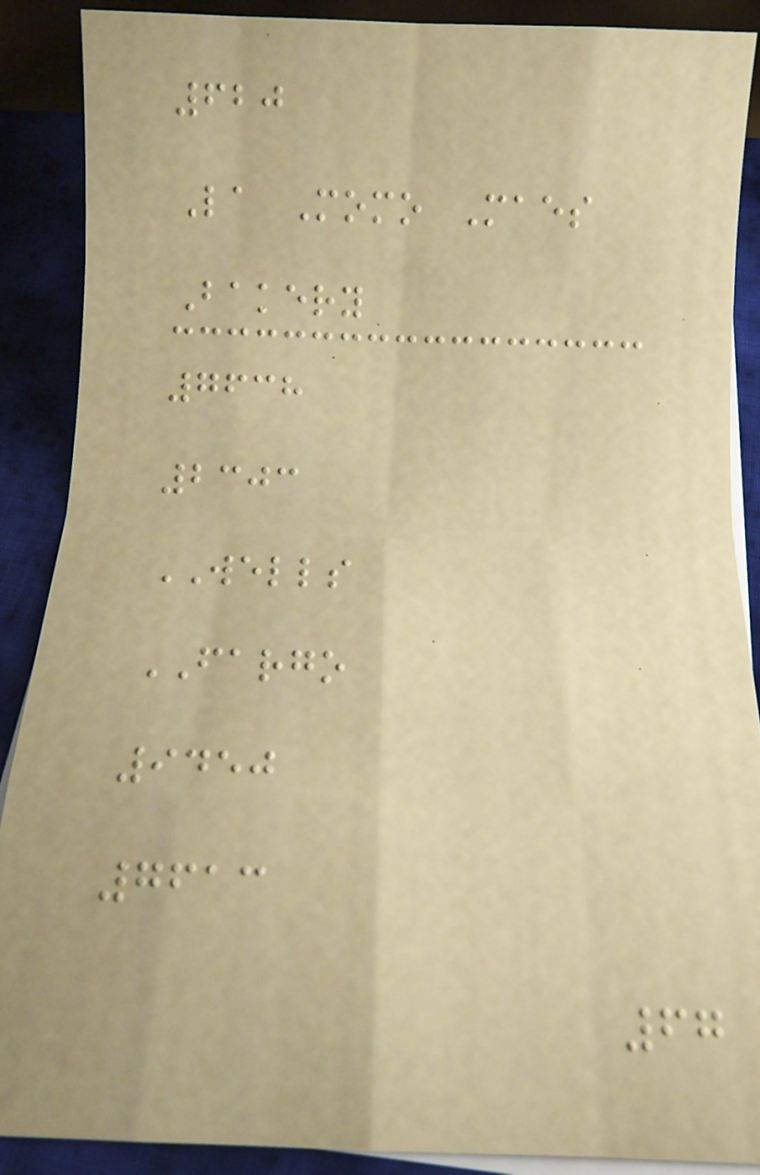620
La Momo Maes
Bakery
7638
2303
WELLS
FARGO
9450
7613
67
